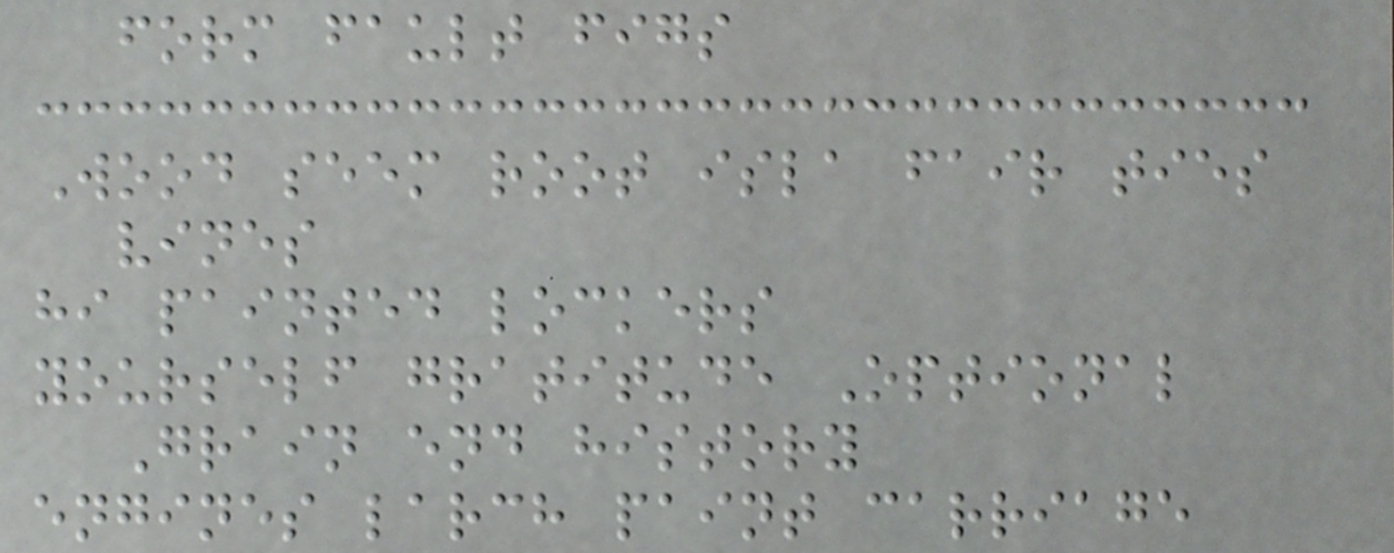form fault figs
Wood seem root isla fair ties
vines
hi painted lockers
yourself gratitude Optional
Grain end history
engines larch paint carriage
